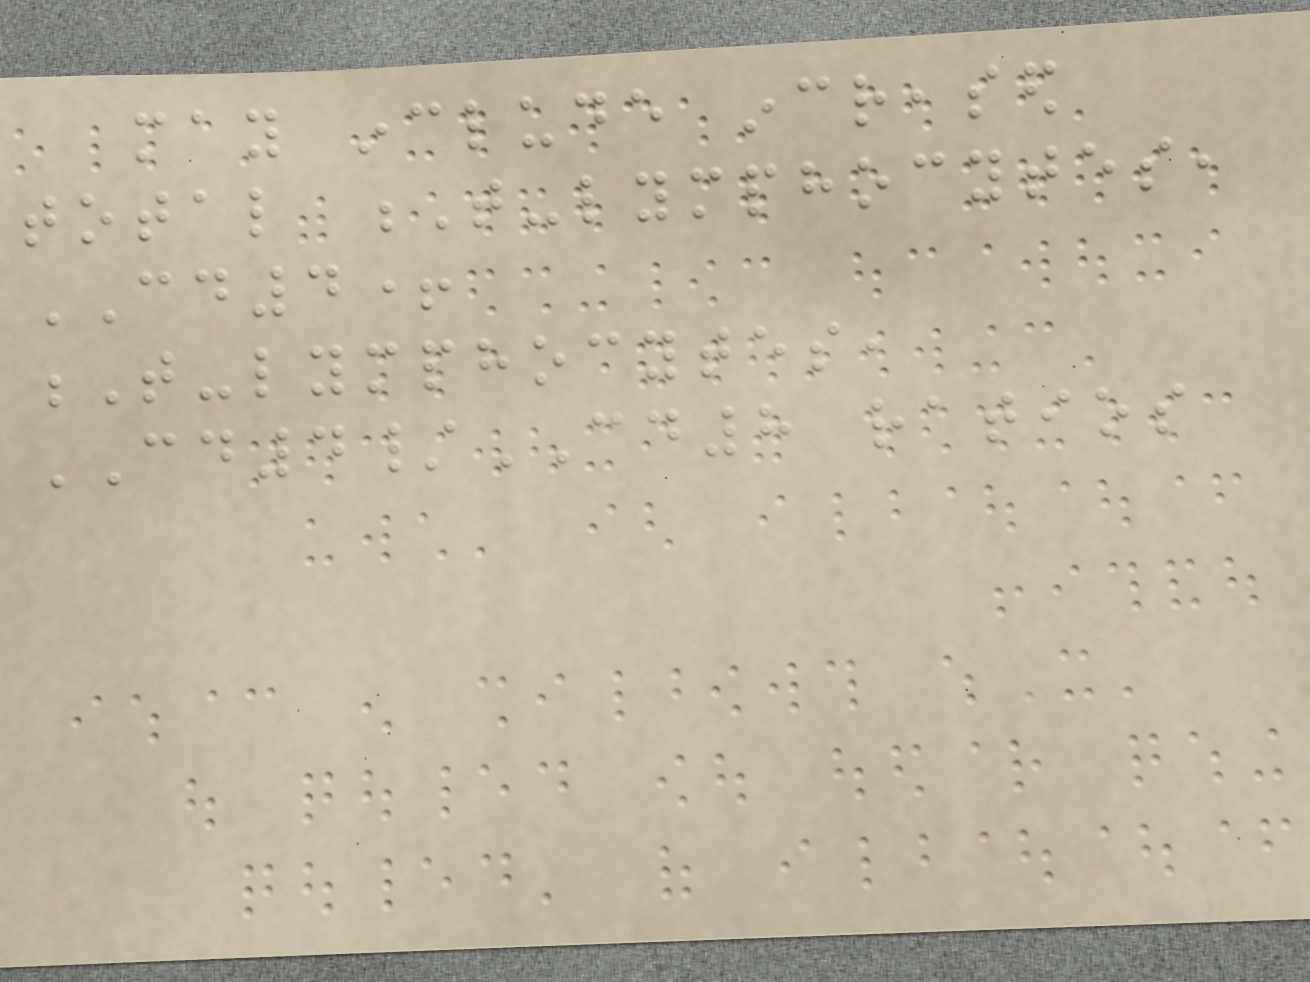may include increased
total T-lymphocytes,
CD4+
T-lymphocytes,
CD4/CD8 ratios
